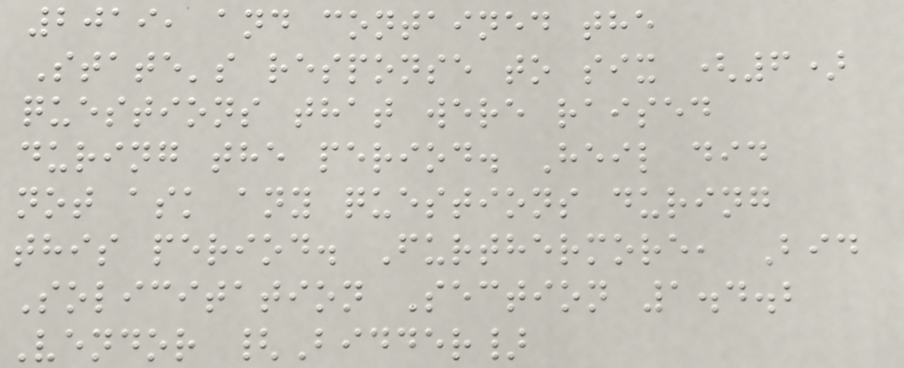2019, and contained the
State's response to six (6)
questions that were raised
during the period. Heil did
not ask any questions during
this period. Furthermore, Bid
Solicitation Section 1.4.2
Vendor {Bidder}
